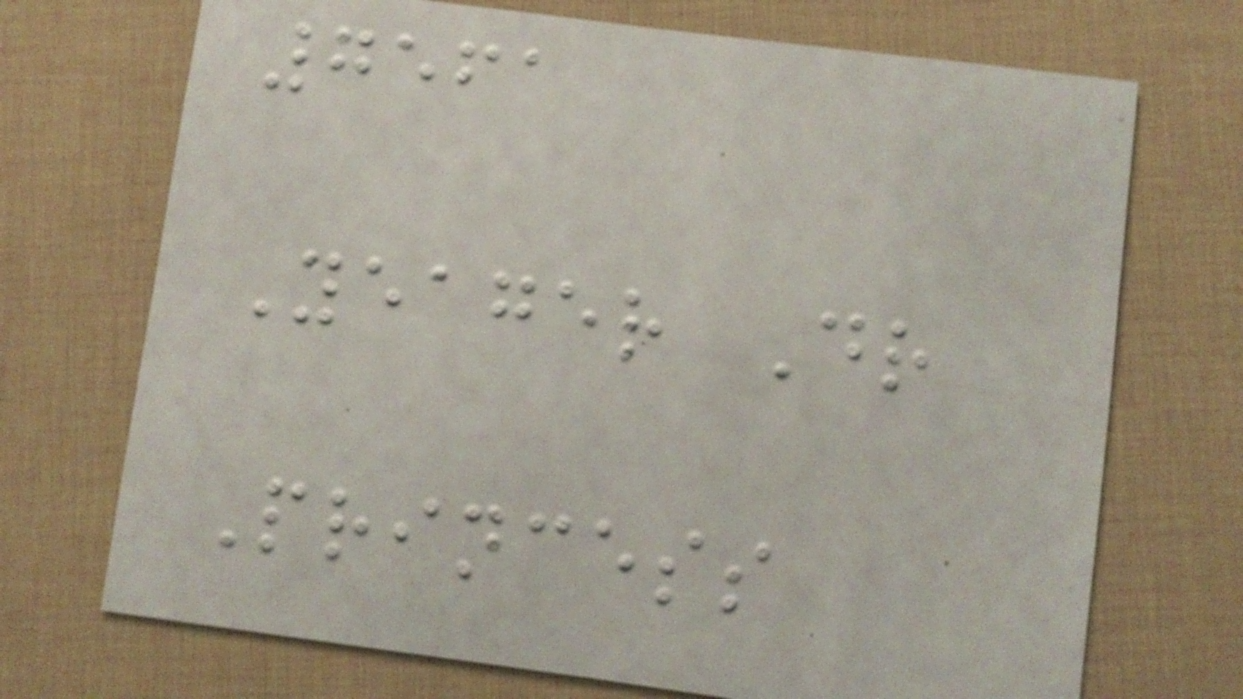7561
Yeager Dr
Princess
